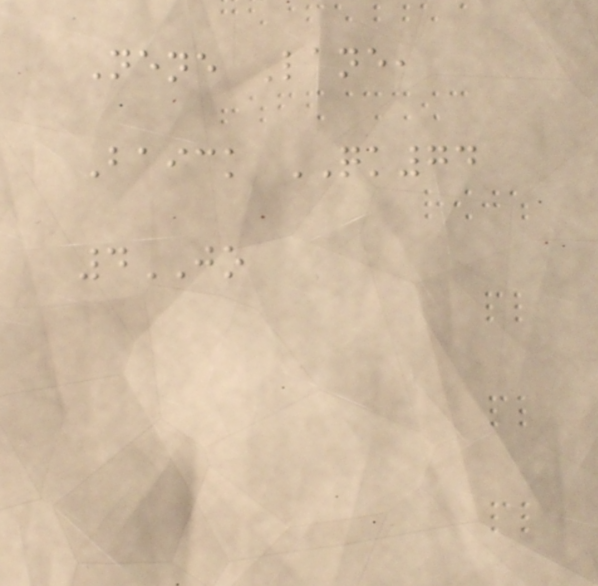Nene Lane,
Baick QK74
4JO
